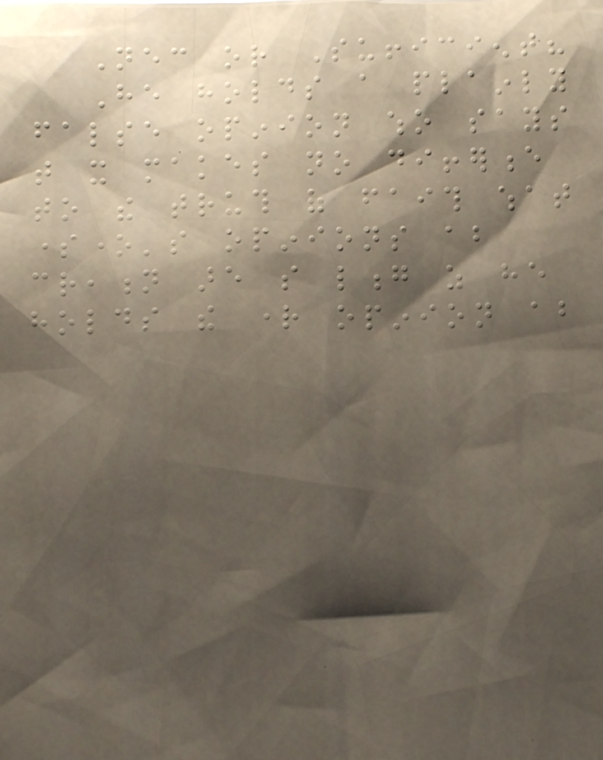Necessary or Sufficient?
He holds a plainly
false opinion who says
that it makes no difference
to the truth of faith what
someone's opinions about
creation are so long as he
holds the right opinion about
